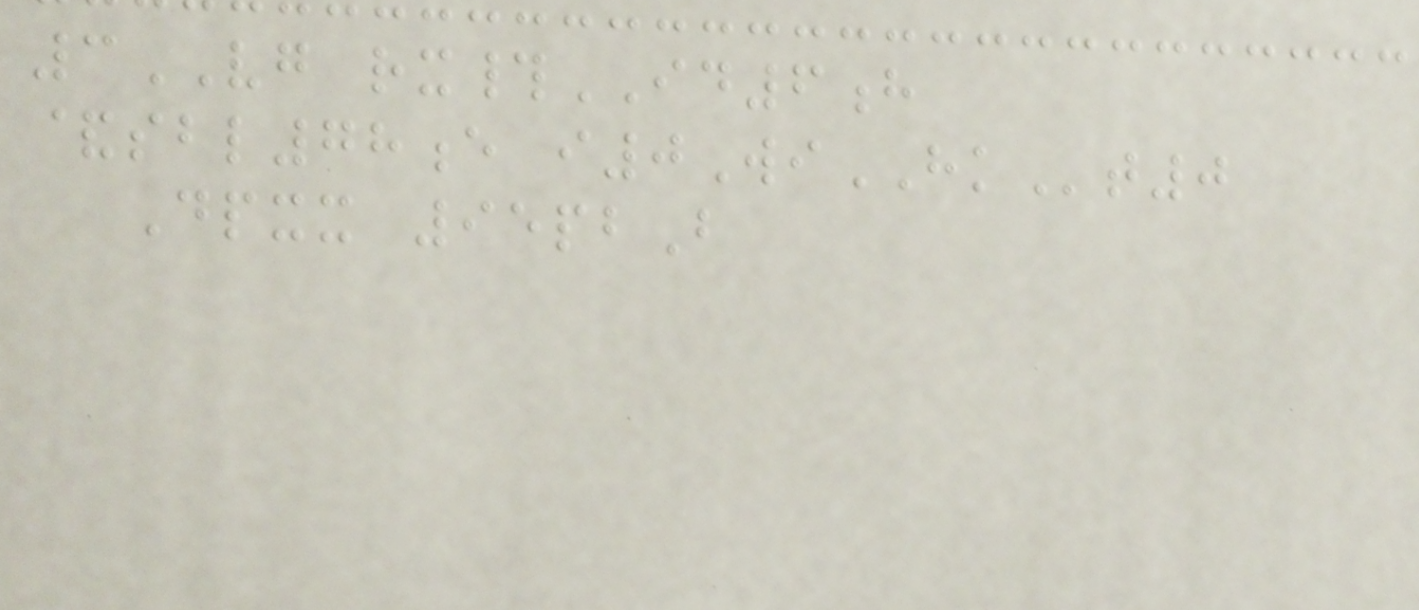3VG rx#ID6h
&sbl78e i0WiHKt0
Dpxx 95pbB
